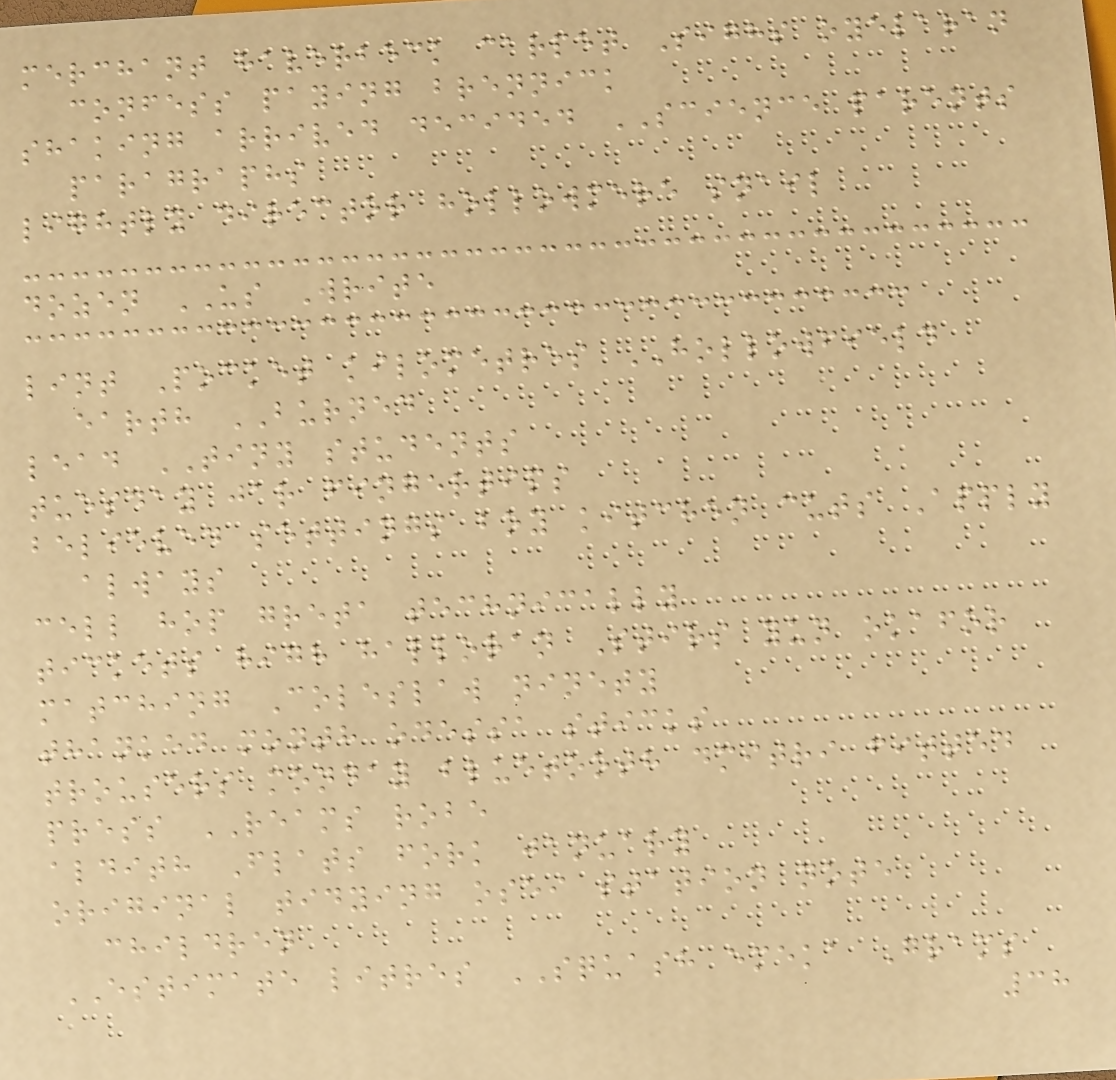merchant haverbeck carpet Sighs oyelaran
confess paying brennick
shaking arrived decided SCIENCE parents
paragraphs
lightly director hollowmere snail
dozen US Write
lint Pocket kilometres HOLLOWFIELD
earth BURNED
lead TINY students
tuesday jar fingertips
believed settings boy kitchen cuts Apply
always
cell hop greta technically
tickets high halloran Stirs yun okafor
matching Coleslaw ninety
thanked month odessa sticks
trousers monday bluetooth dmitri fitted
press REAMS robe
aldith Flats fork january
original tidying osei station note
children
ESTIMATE litres SQUASH emeka Grams
38
